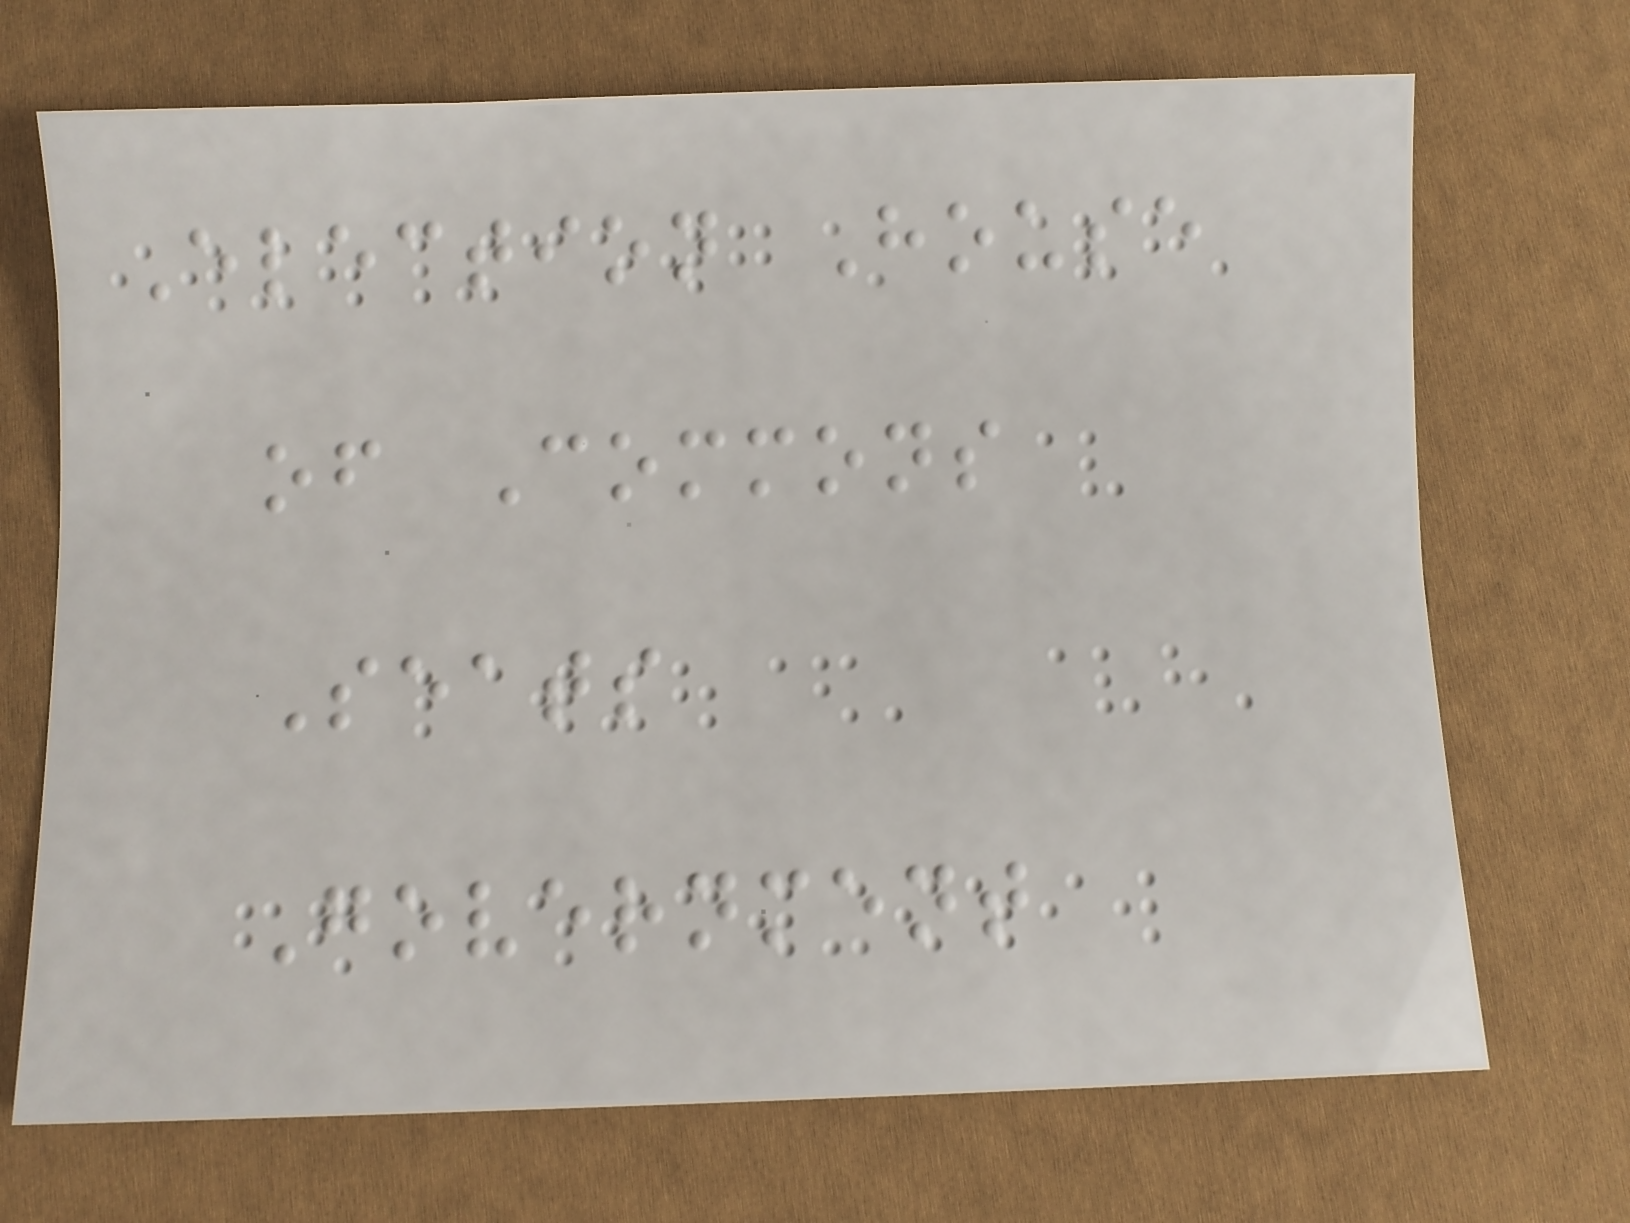Election House
of Commons
Seats
Government
